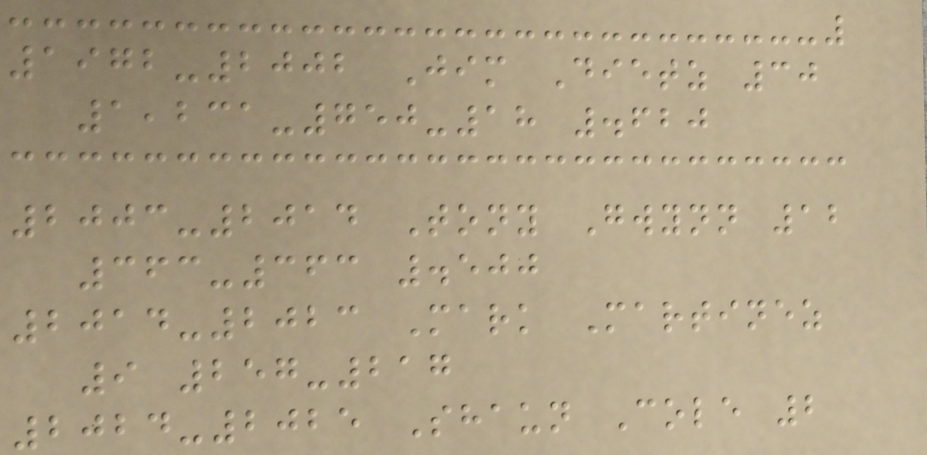1972-2002 Jim Dietz 30
1,231-750-18 .620
2003-2014 Tony Gwynn 12
363-363 .500
2014-2023 Mark Martinez
9 257-217
2024-2025 Shaun Cole 2
